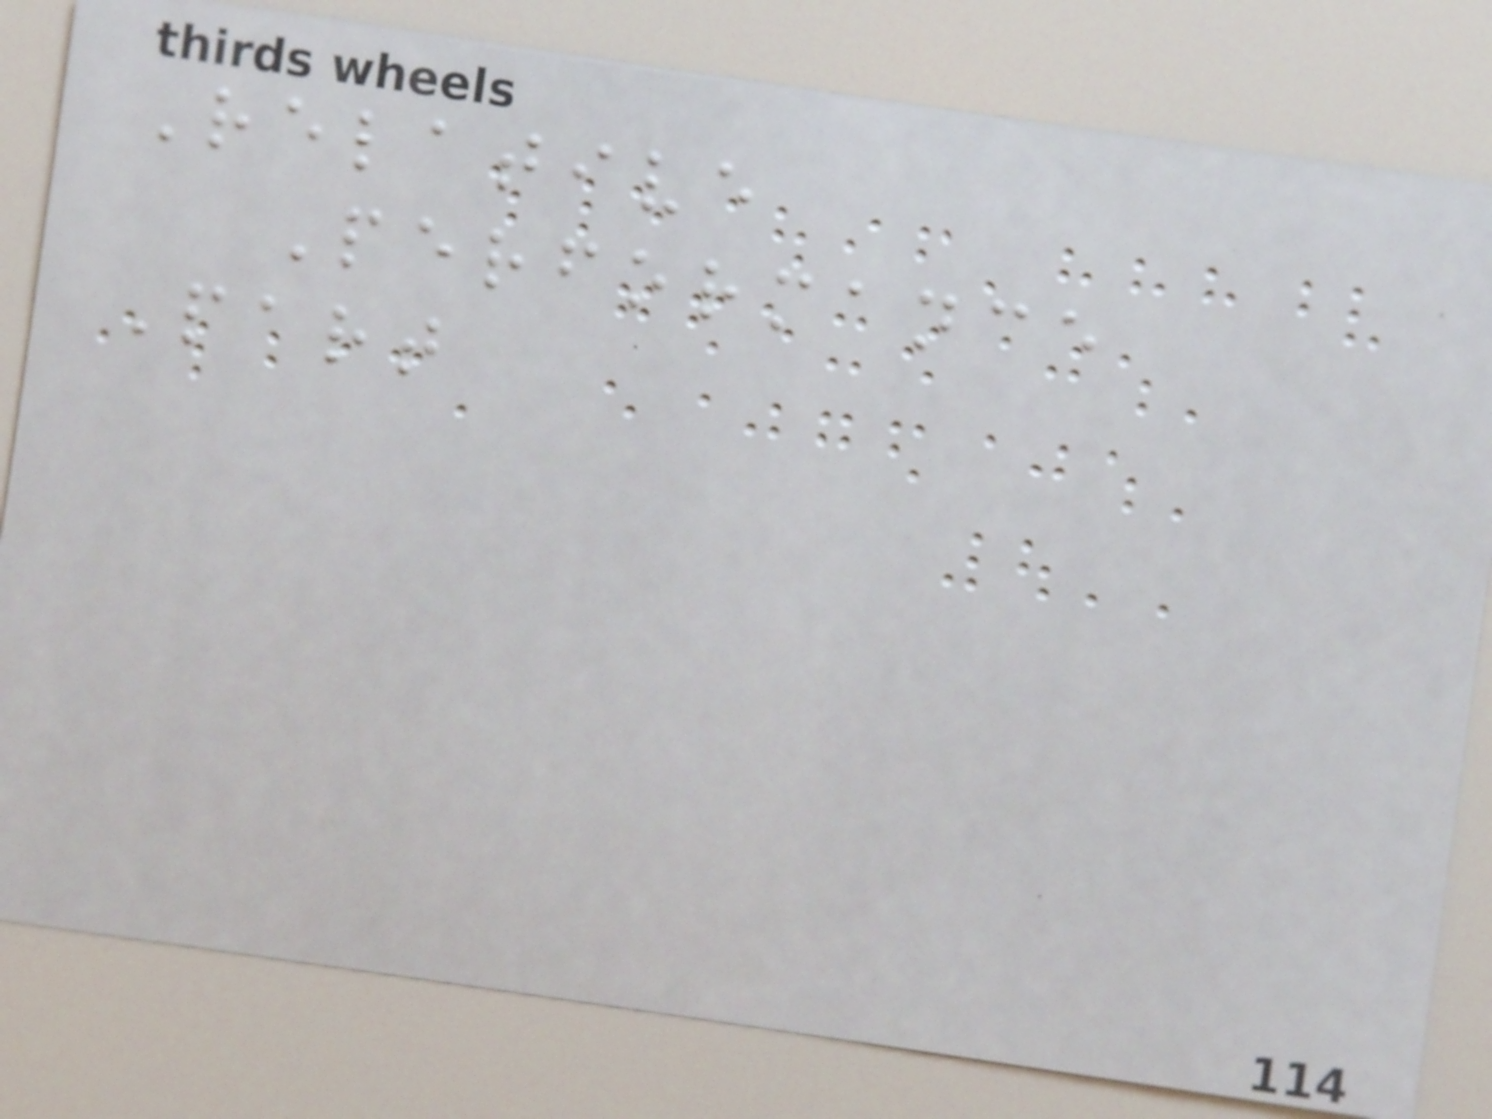Relative
Performance
Part
